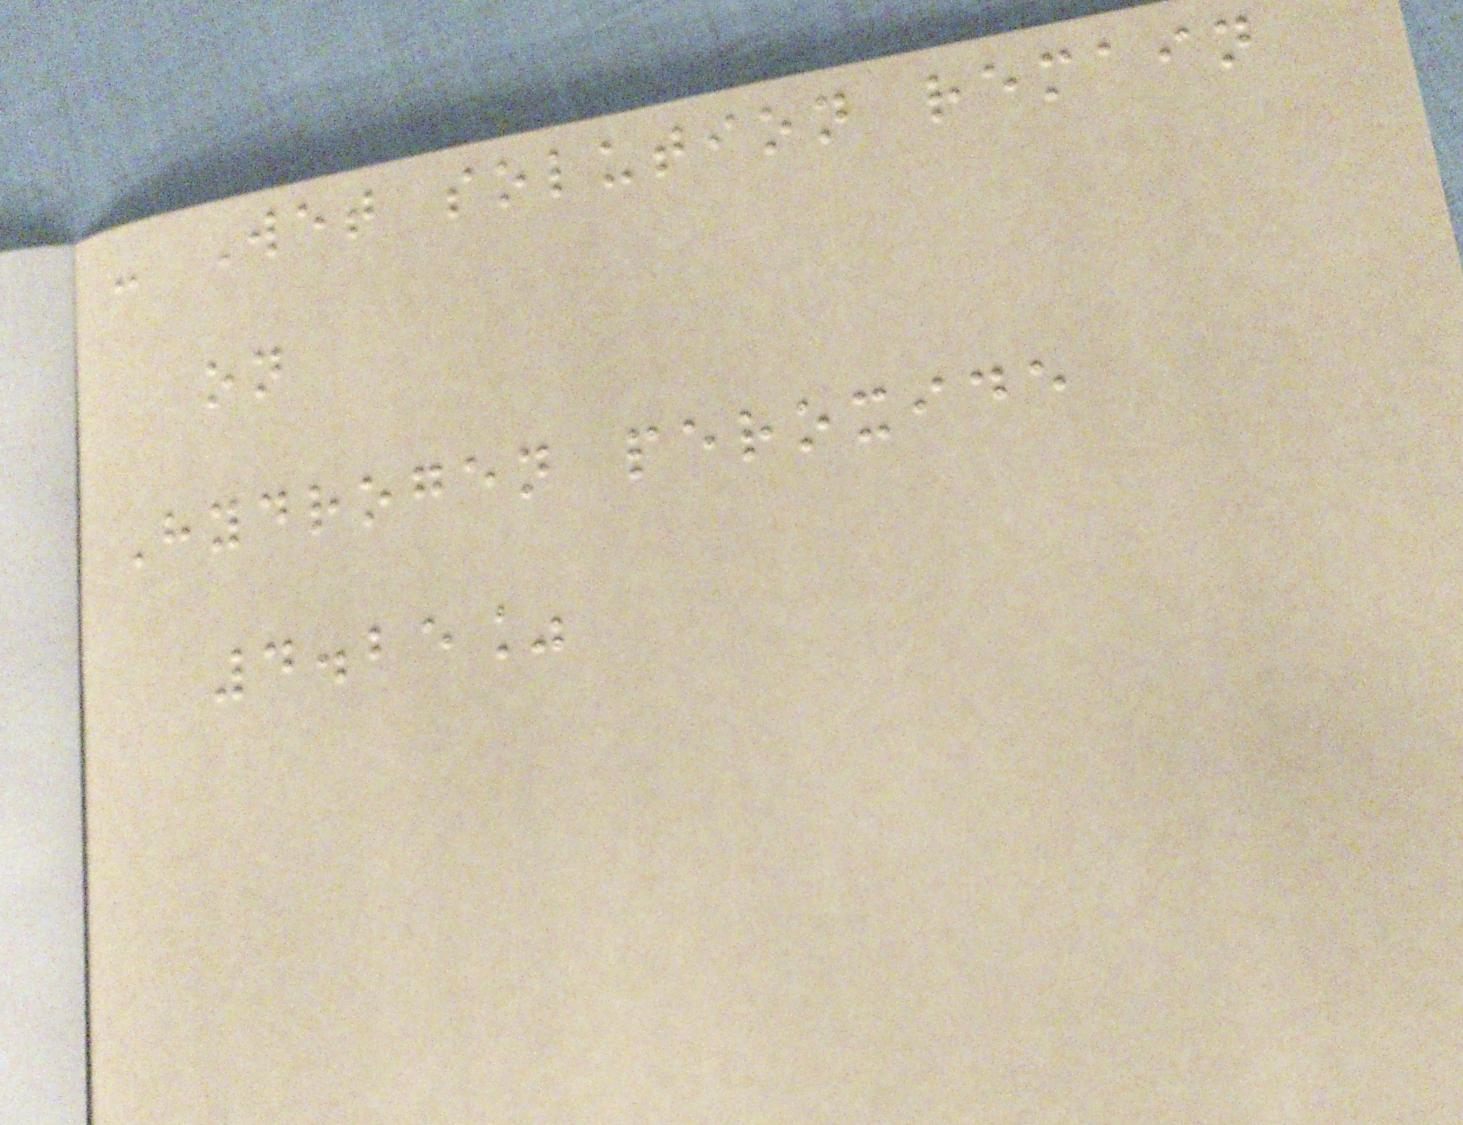- Wet solution remain
on
Hydrogen peroxide
4.25%
